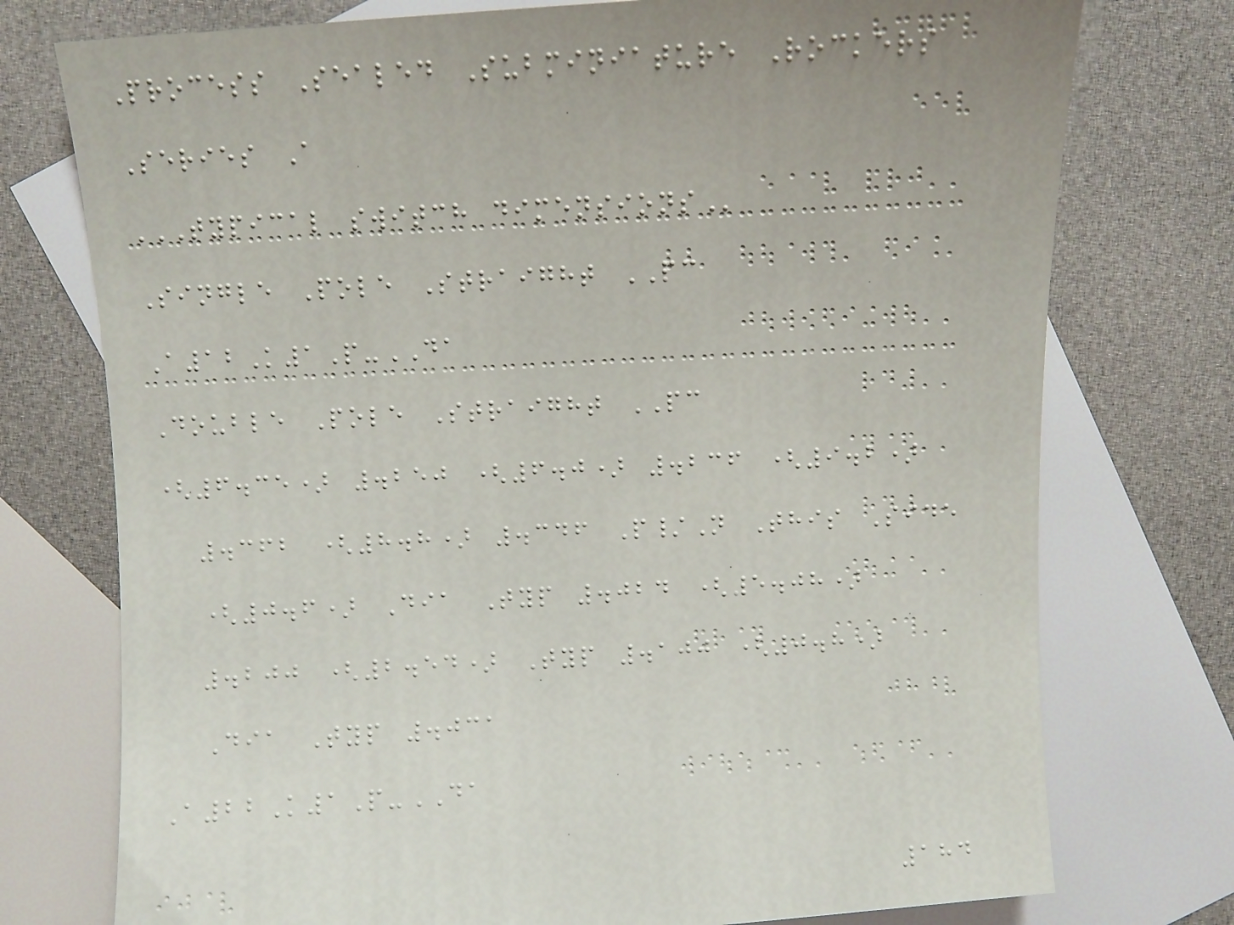Process Sealed Subminiature Rockers
Series A
TYPICAL SWITCH DIMENSIONS
Single Pole Straight PC
A12K1P-DA
Double Pole Straight PC
(6.35) .250 (6.0) .236 (9.2)
.362 (8.8) .346 P/N This Side
(0.6) Dia Typ .024 (5.08)
.200 (2.54) Typ .100 (0.8)
Dia Typ .031
A22K1P-DA
184
